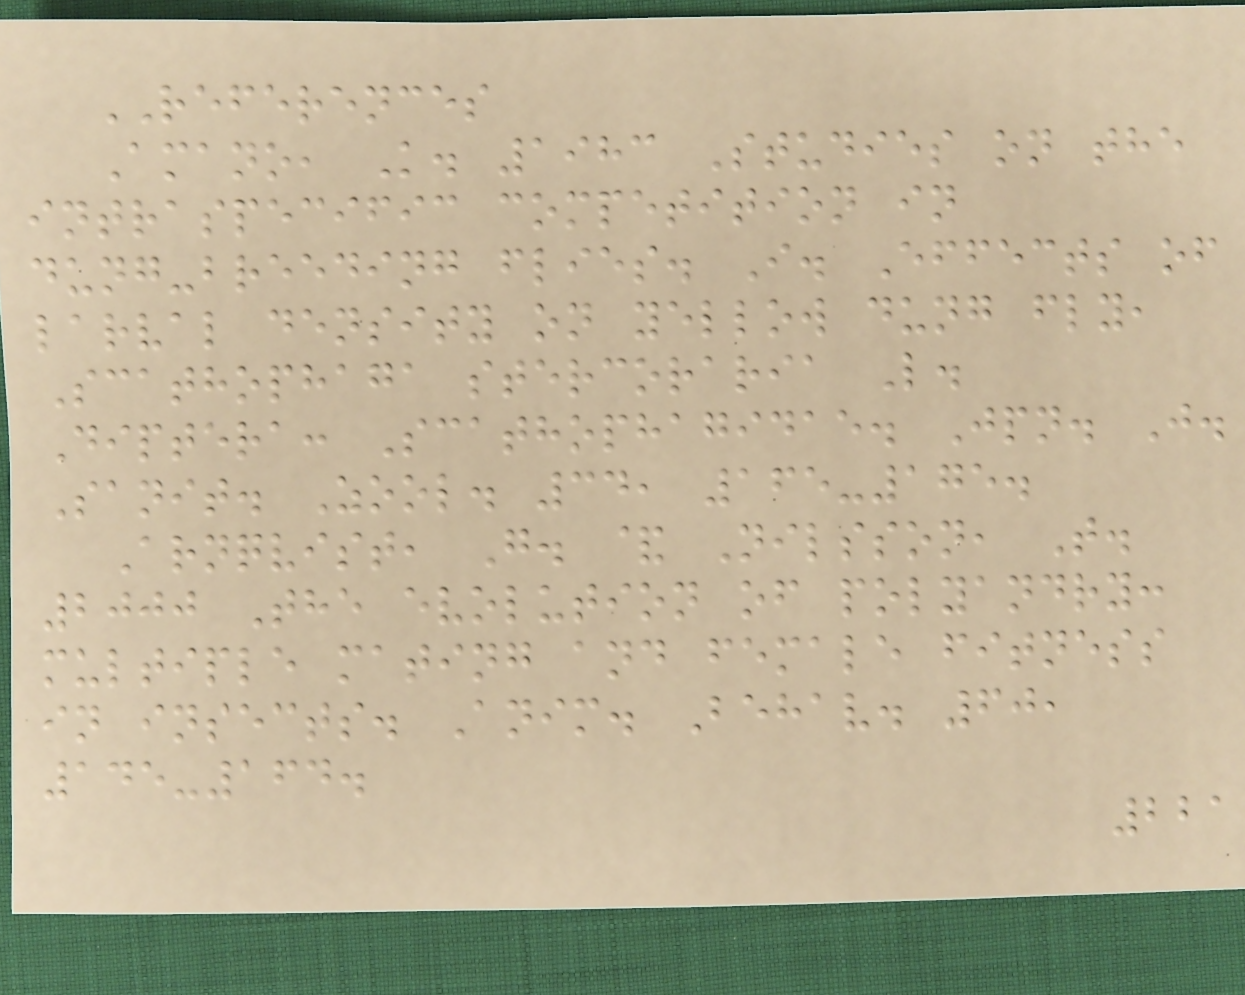REFERENCES
Amano, K. 1983 Studies on the
intraspecific competition in
dung-breeding flies. I. Effects of
larval density on yellow dung fly,
Scathophaga stercoraria L.
Diptera: Scathophagidae. Jpn. J.
Sanit. Zool. 34, 165-175.
Arnqvist, G. & Nilsson, T.
2000 The evolution of polyandry:
multiple mating and female fitness
in insects. Anim. Behav. 60,
145-164.
221
